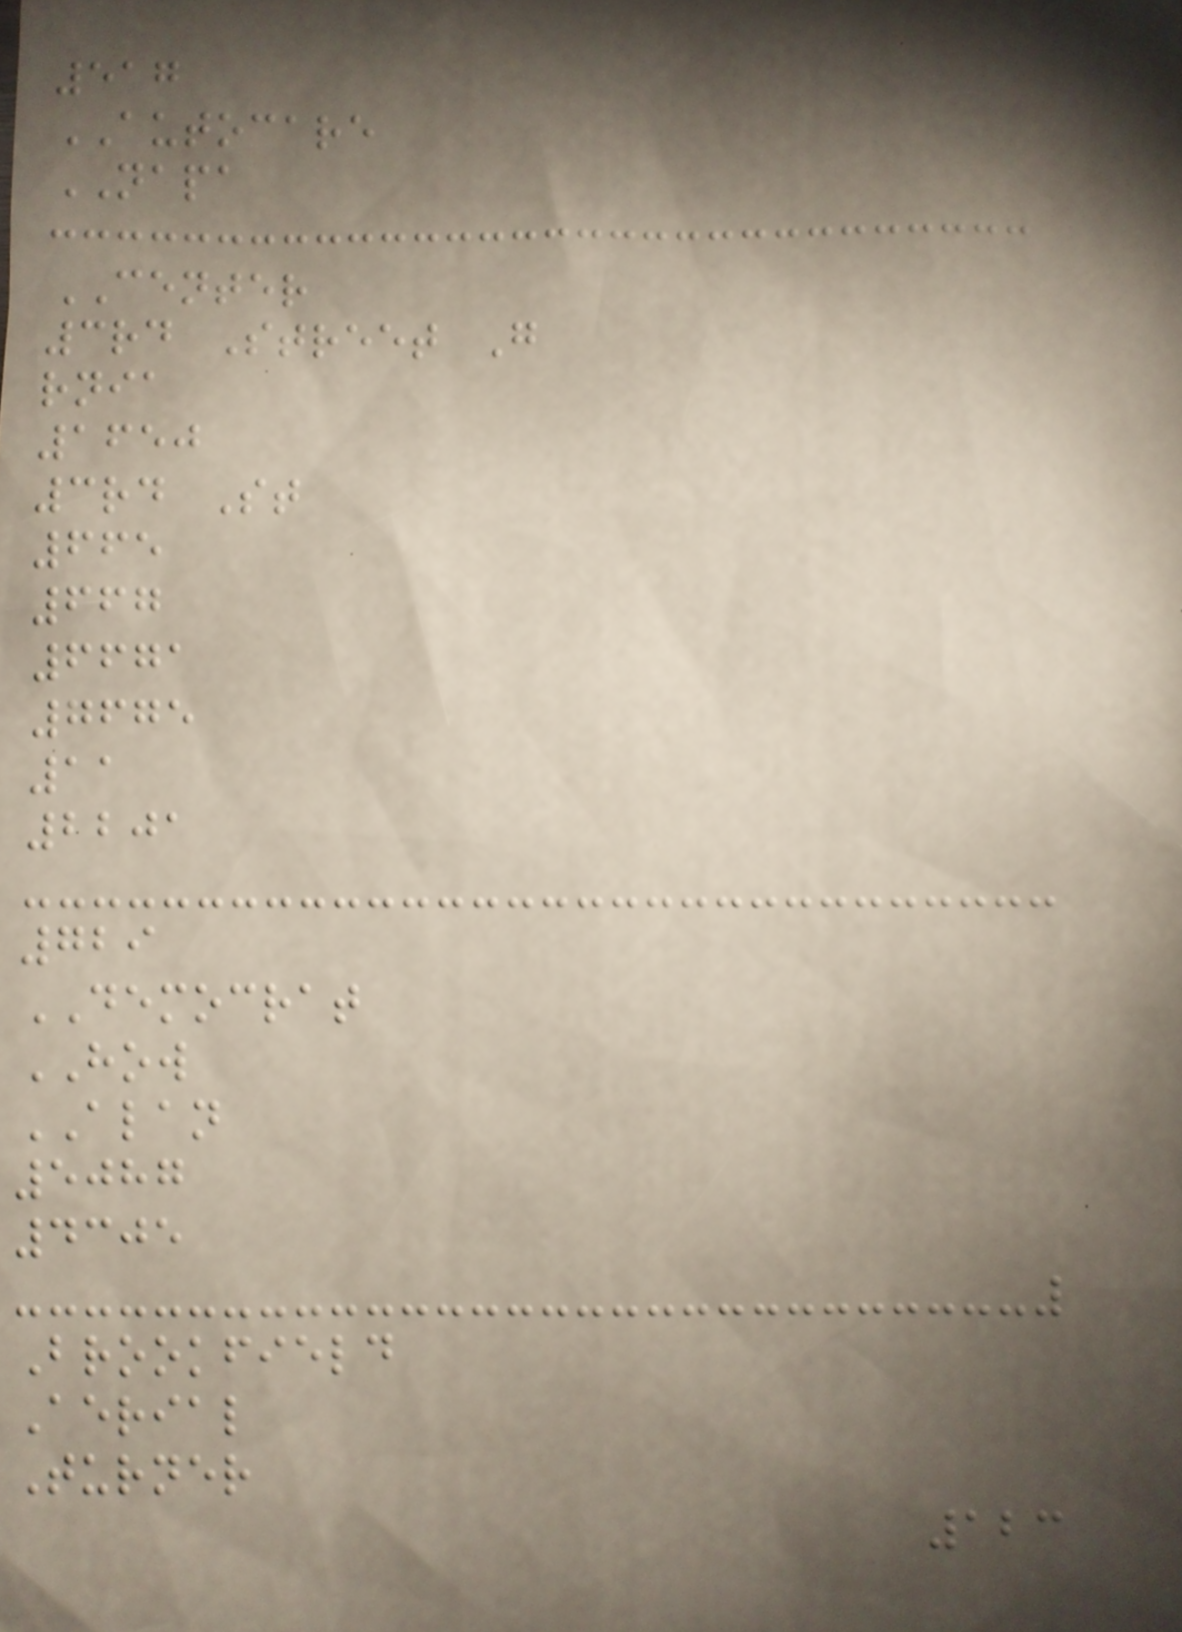517
AUTOCARE
NAPA
CENTER
3rd Street G
rnia
1650
3rd St
665
667
6671
7675
11
2201
729
DEMOCRAT
HOW
ALAN
5087
4305
Brookfield
Aerial
Turner
123
